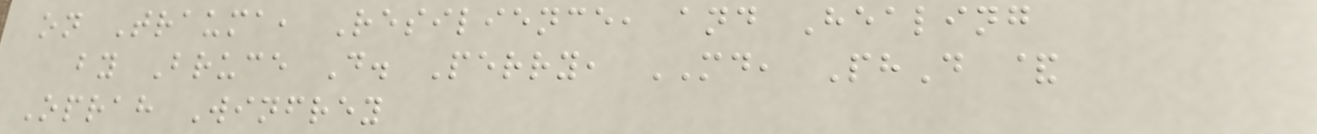on Trauma, Resilience, and Healing
by Bruce D. Perry, MD, PhD &
Oprah Winfrey
